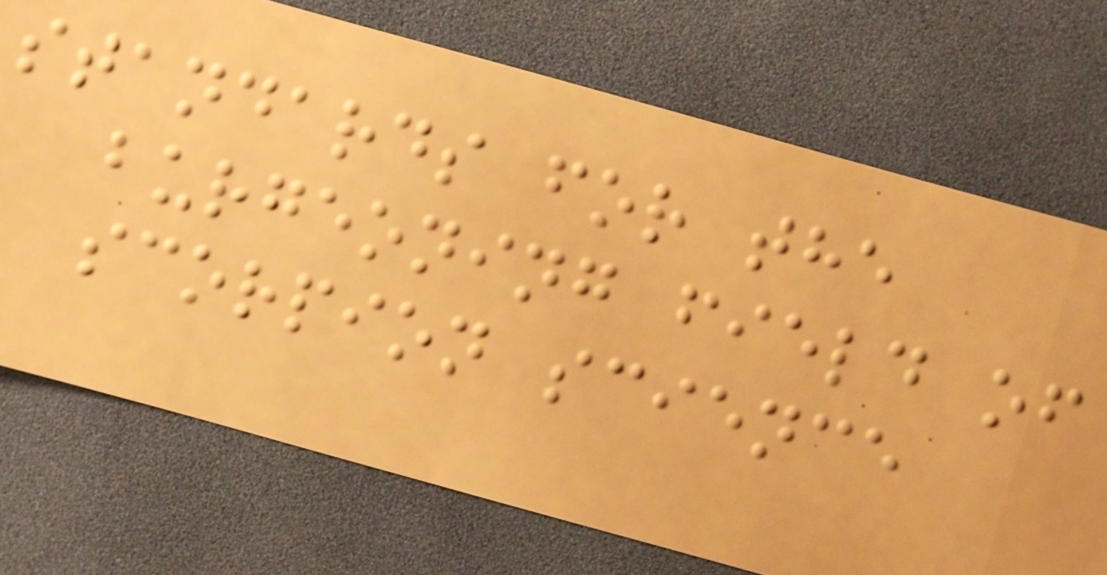standards for the
burgeoning field of
scorpion science
